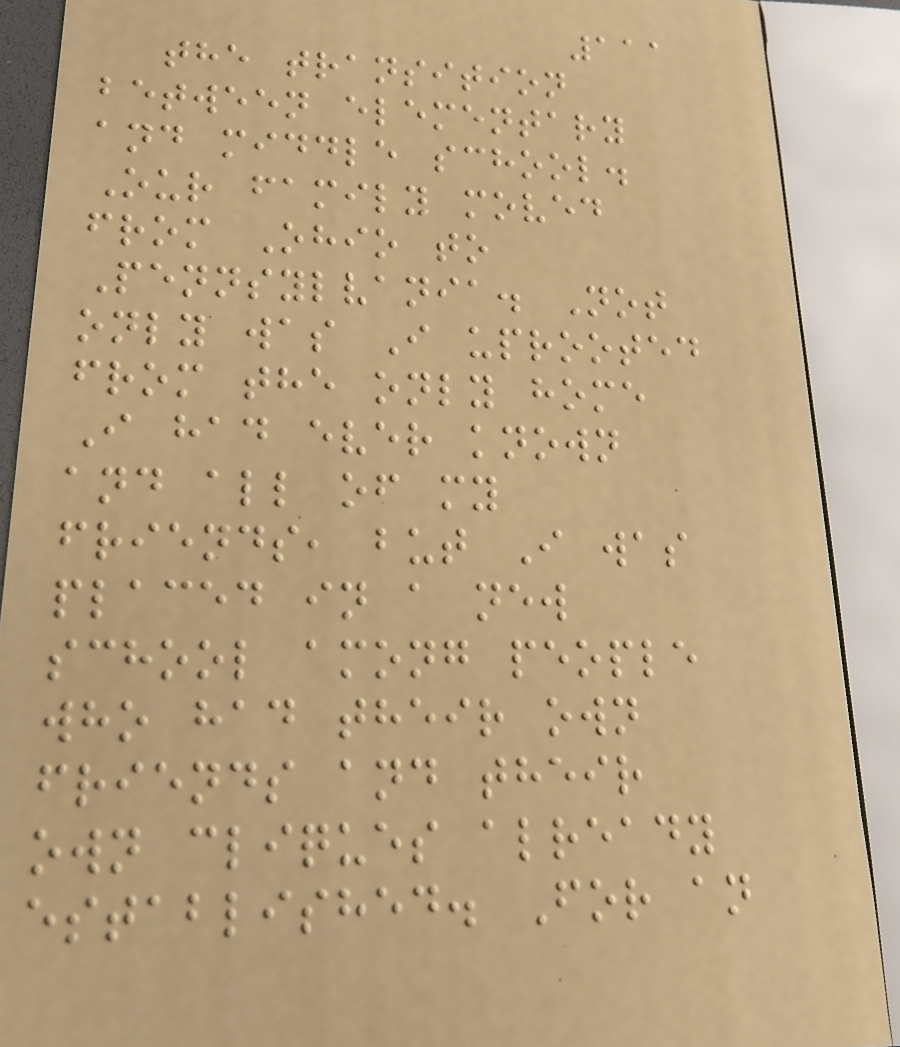111
the transition
between elementary
and middle school.
Our family moved
from Ohio to
Pennsylvania. Not
only was I uprooted
from the only home
I had ever known
and all of my
friends, but I was
placed in a new
school among people
who had their own
friends and their
own cliques already
established. For an
